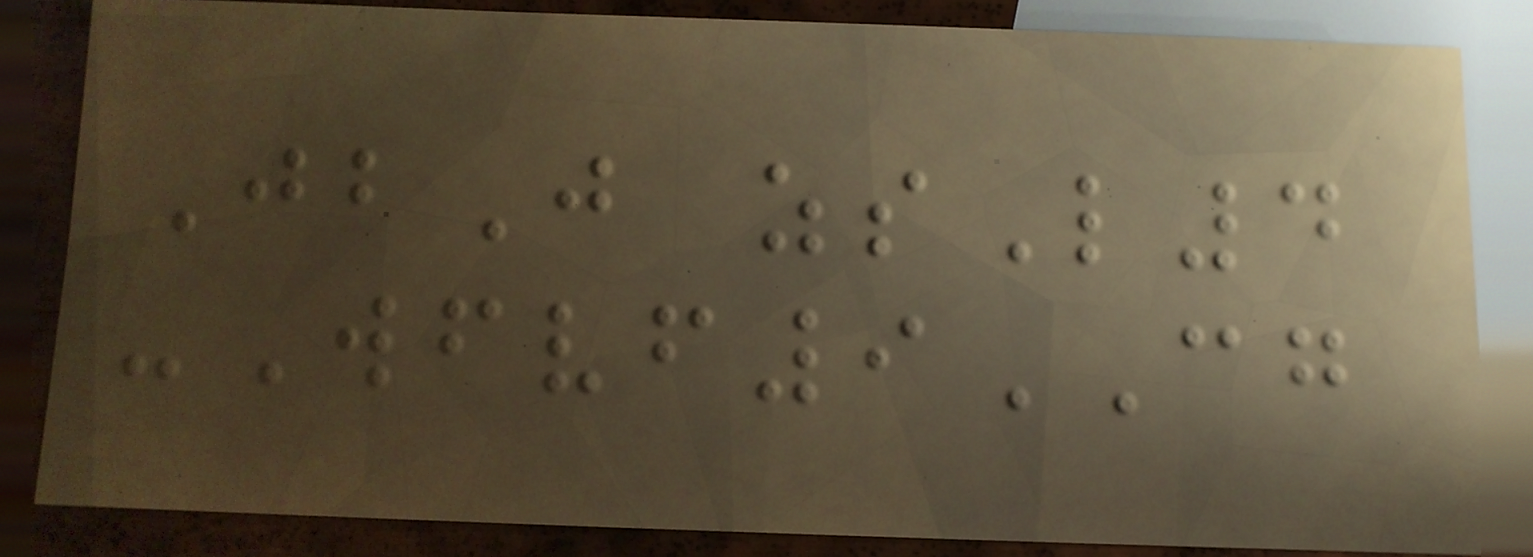JbJ zsL4
-Wfvf9CG
